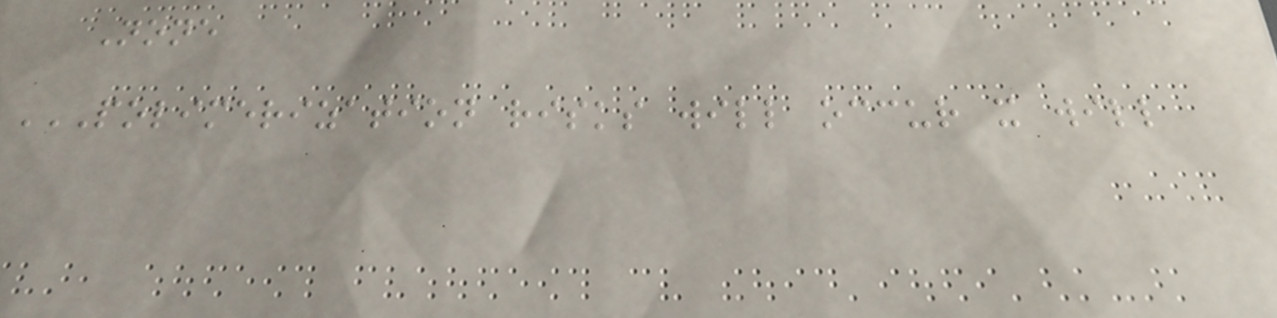None
POLIMERIZATION RISKS WILL OCCUR X WILL
